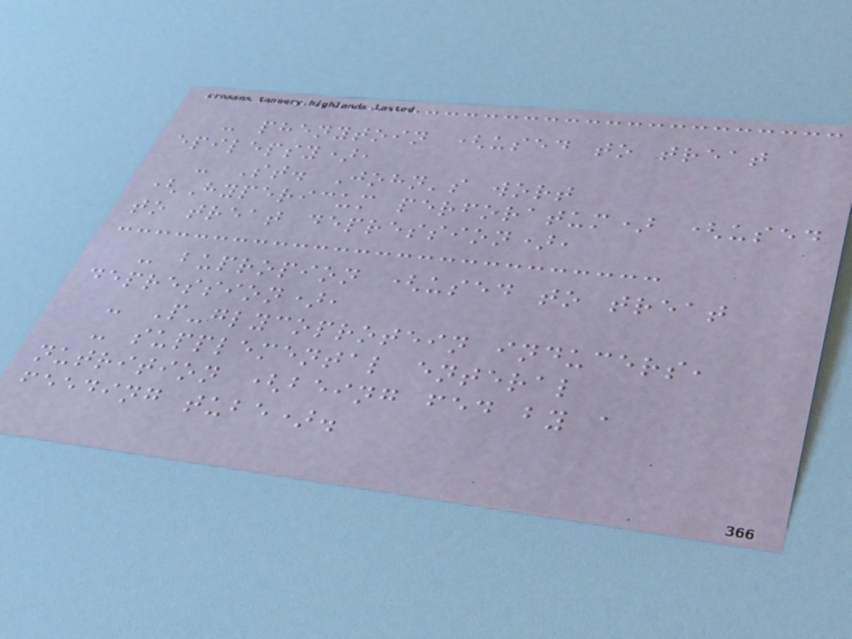- phenytoin (used to treat
epilepsy),
- St. John's wort
(Hypericum perforatum) (used
to treat depression),
- bupropion (used to treat
depression),
- P-glycoprotein inducers,
- supplemental enteral
nutrition (being fed by a
feeding tube).
